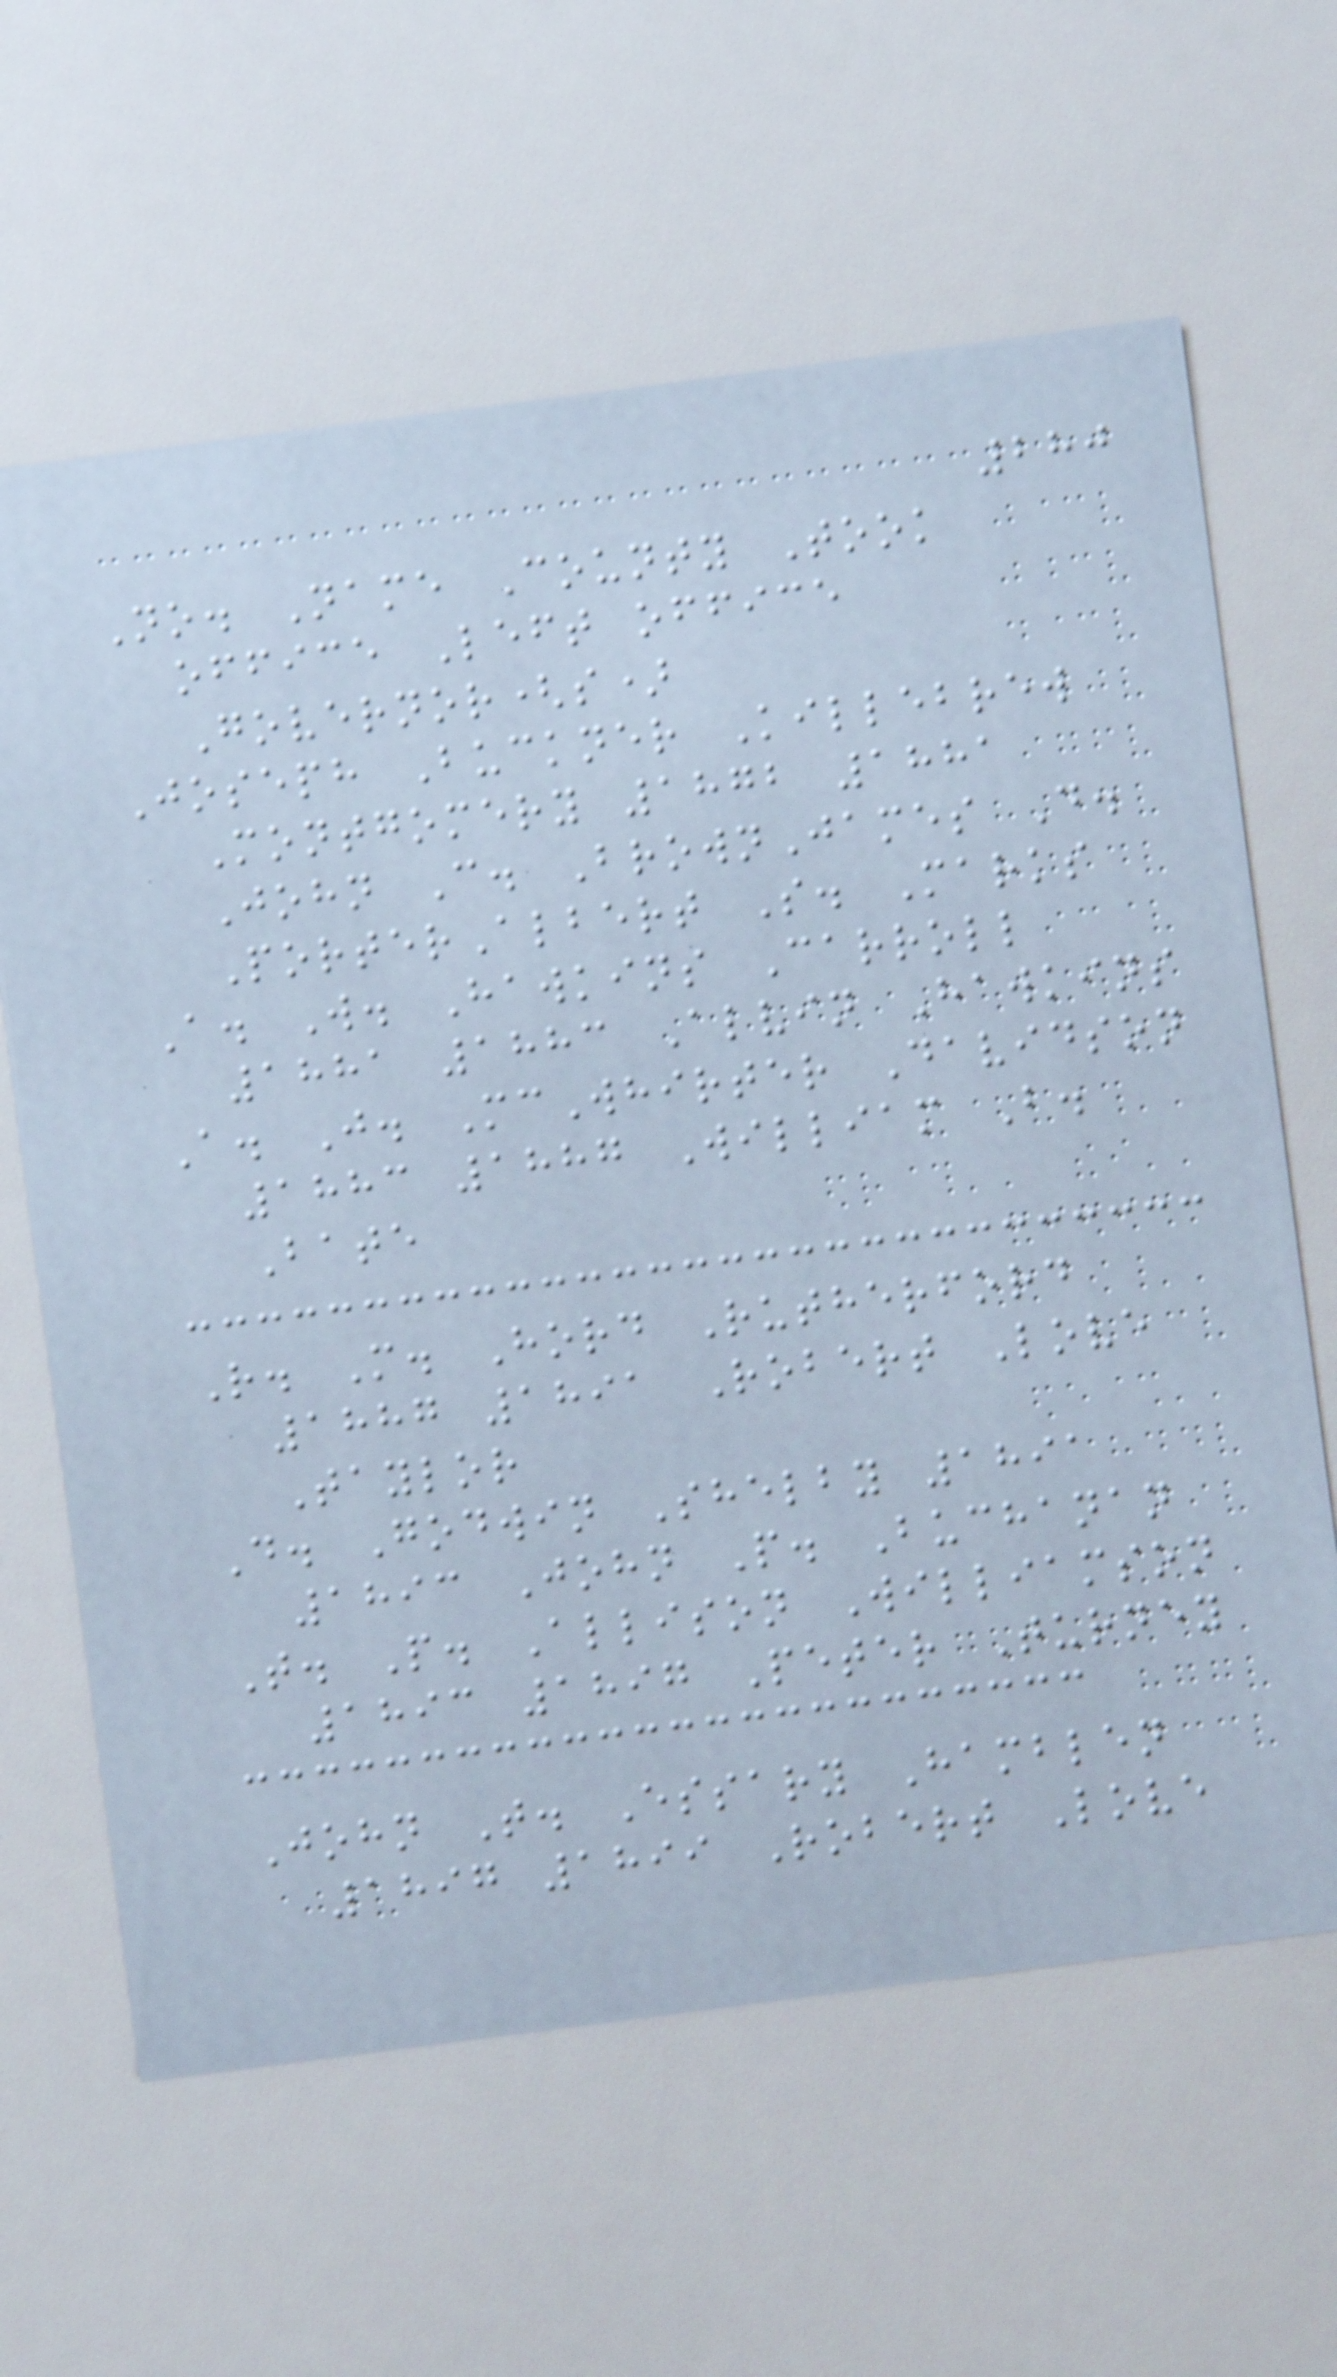280
No. Name County Took
office Left office
Governor(s)
Joseph Buckner Killebrew
Montgomery 1872 1881
John C. BrownJames D.
PorterAlbert S. Marks
A. W. Hawkins Carroll
1881 1883 Alvin Hawkins
A. J. McWhirter Davidson
1883 1887 William B.
Bate
R. M. Hord Rutherford
1887 1891 Robert Love
Taylor
D. Godwin Shelby 1891
1893 John P. Buchanan
T. P. Allison Williamson
1893 1897 Peter Turney
John T. Essary Hamblen
1897 1899 Robert Love
